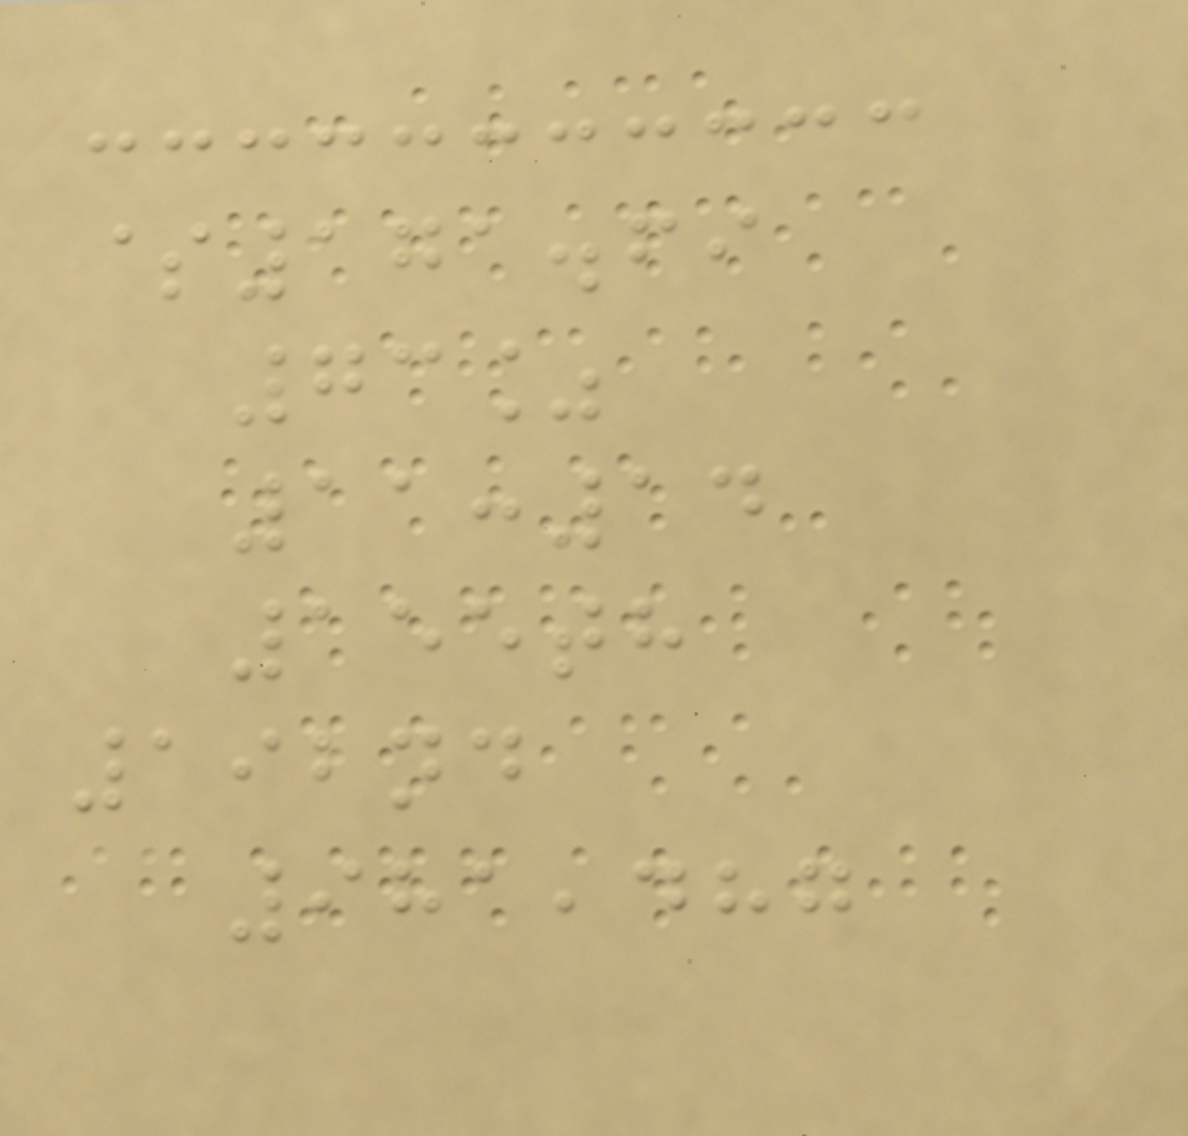$171.69
73%
11:14
155th
192nd
981,487
